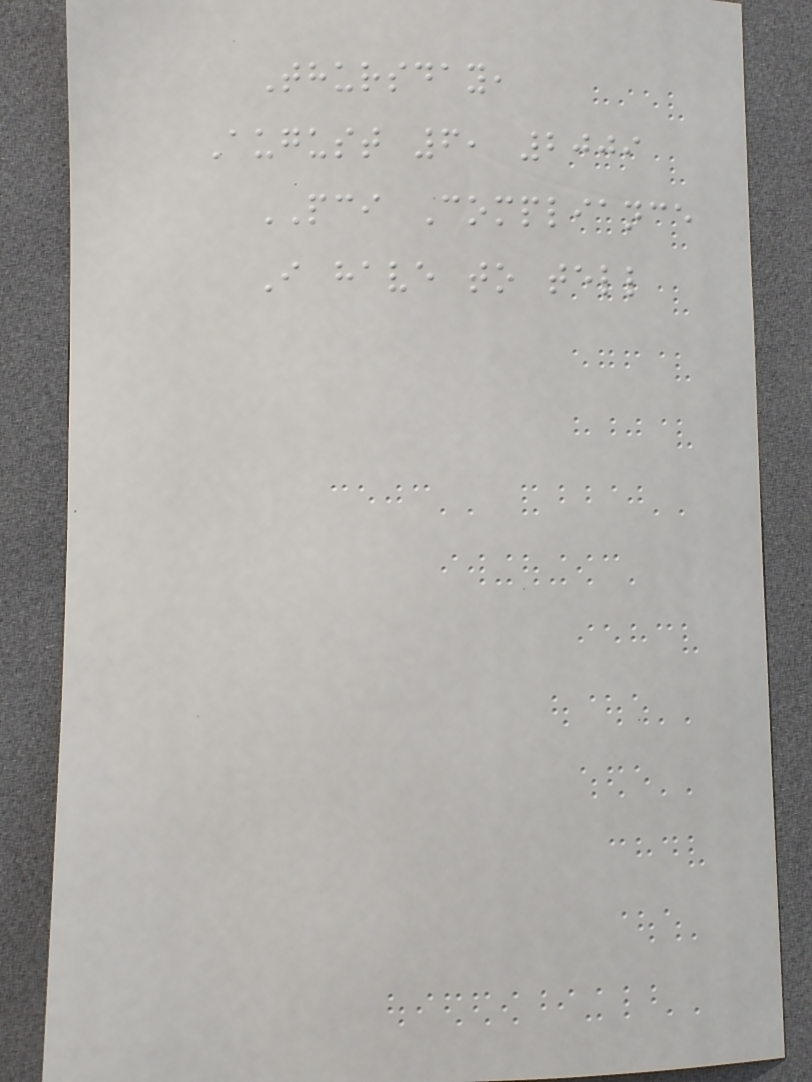Thursday,
August 6, 2009
PCI Compliance
I have to tell
